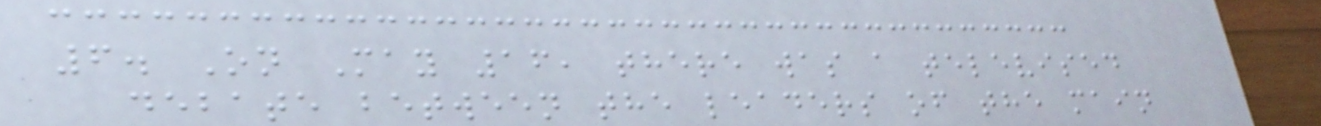6. On May 16, there was a televised
debate between the leaders of the main
